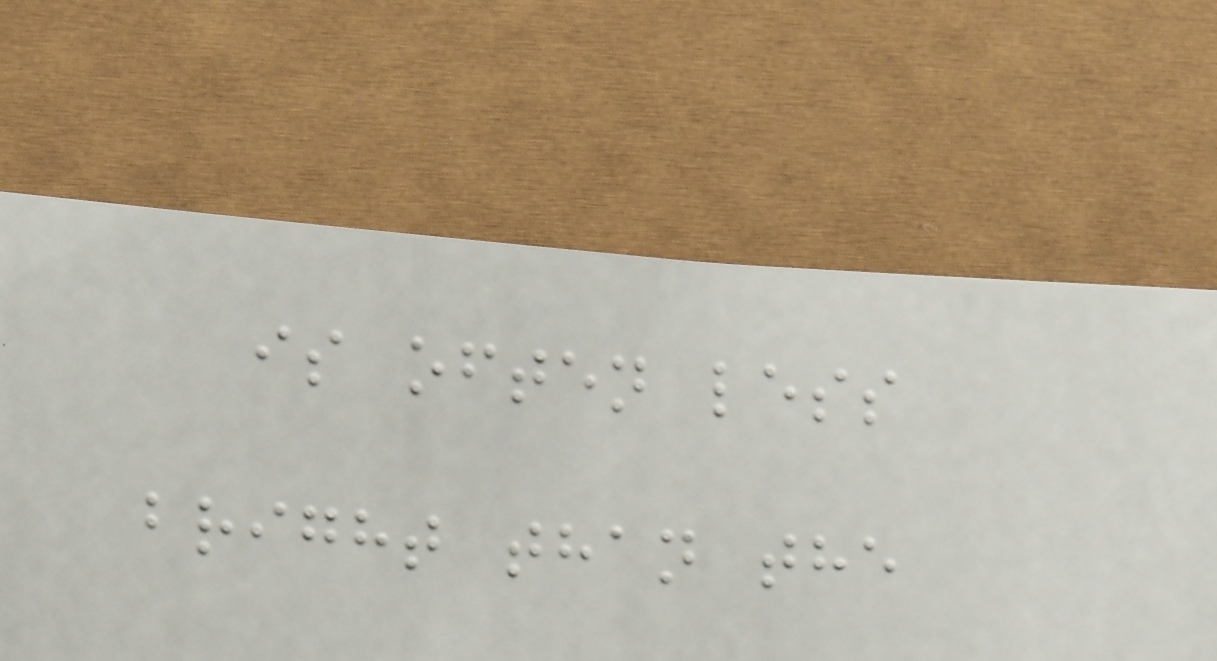is often less
bright than the
